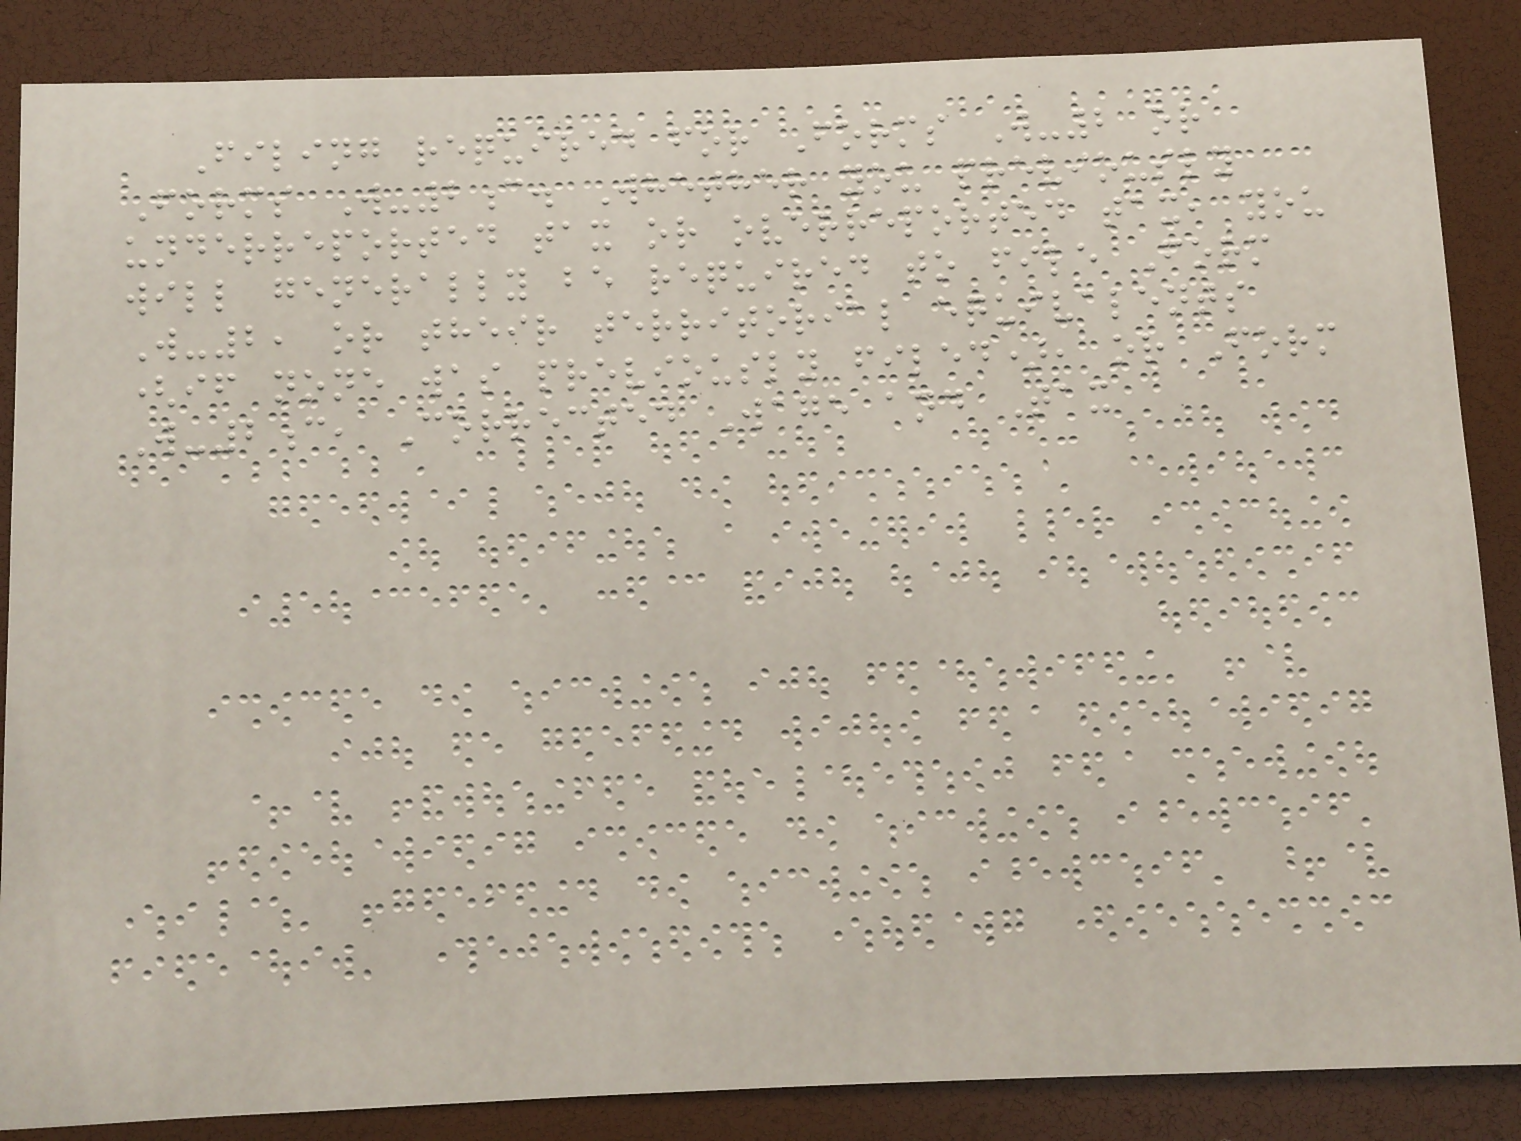Filing required for Forms W-2 or
Forms W-2c. Whether you previously
underreported tax or overreported tax, you
will generally be required to file Form
W-2, or their territorial equivalents
(if none was previously filed), or Form
W-2c, Corrected Wage and Tax
